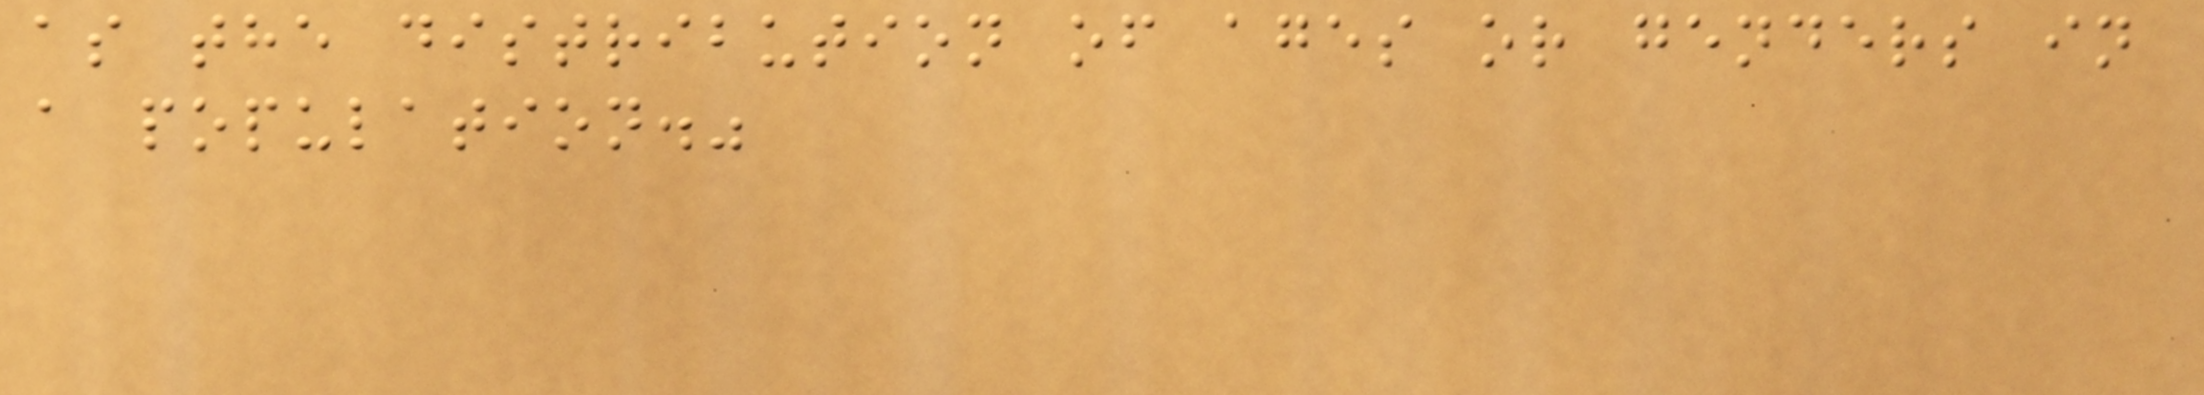as the distribution of ages or genders in
a population."
